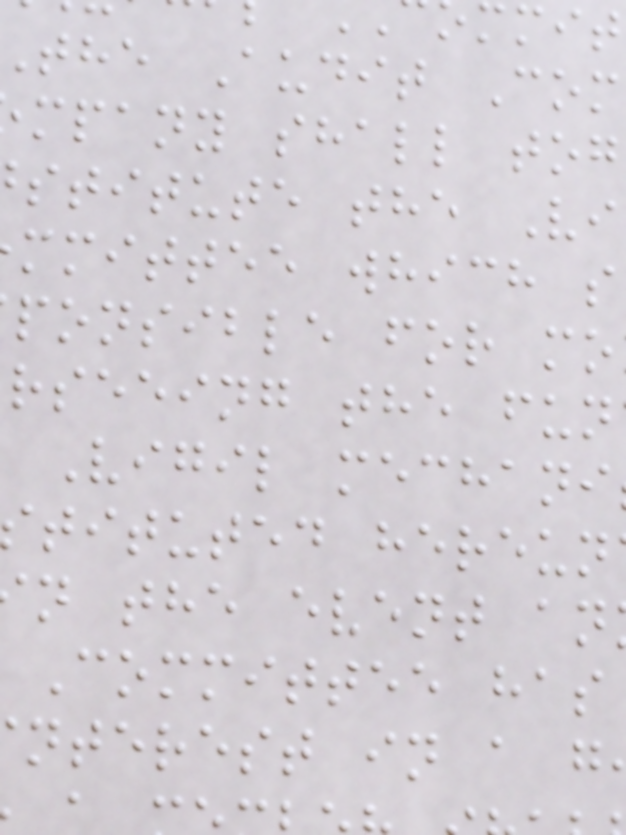the Audit Com
mpany shall tog
stitute the Vi
mmittee which s
ponsible for mo
rseeing the fun
Vigil mechani
tituted hereun
n the event an
Committee has
nterest in a g
